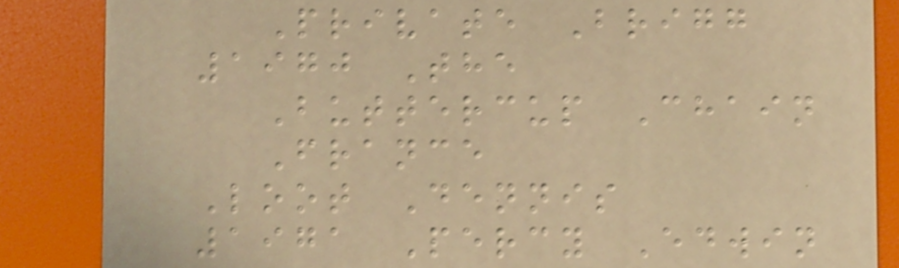Private Brigg
1970 The
Buttercup Chain
France
Loot Dennis
1971 Percy Edwin
